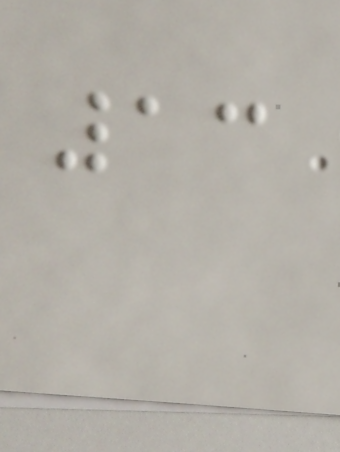13
